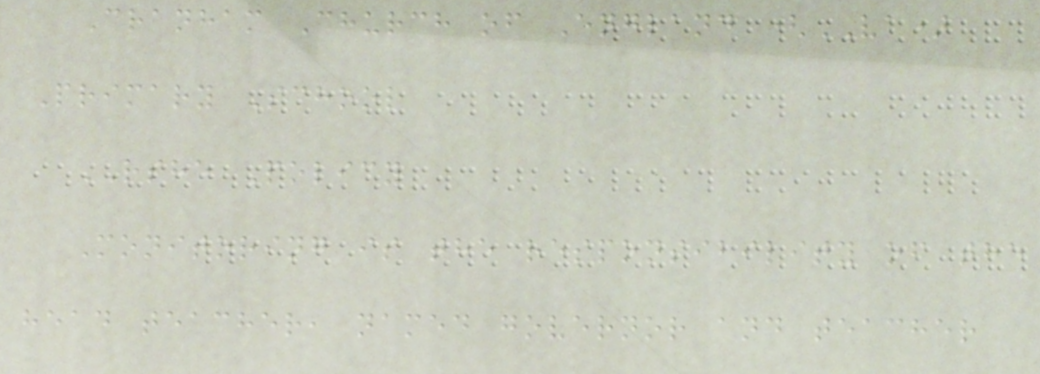Cranham Church of England (VA)
Primary School
RSHE Policy
Monitoring is the responsibility of the
head teacher, named governor and teacher
